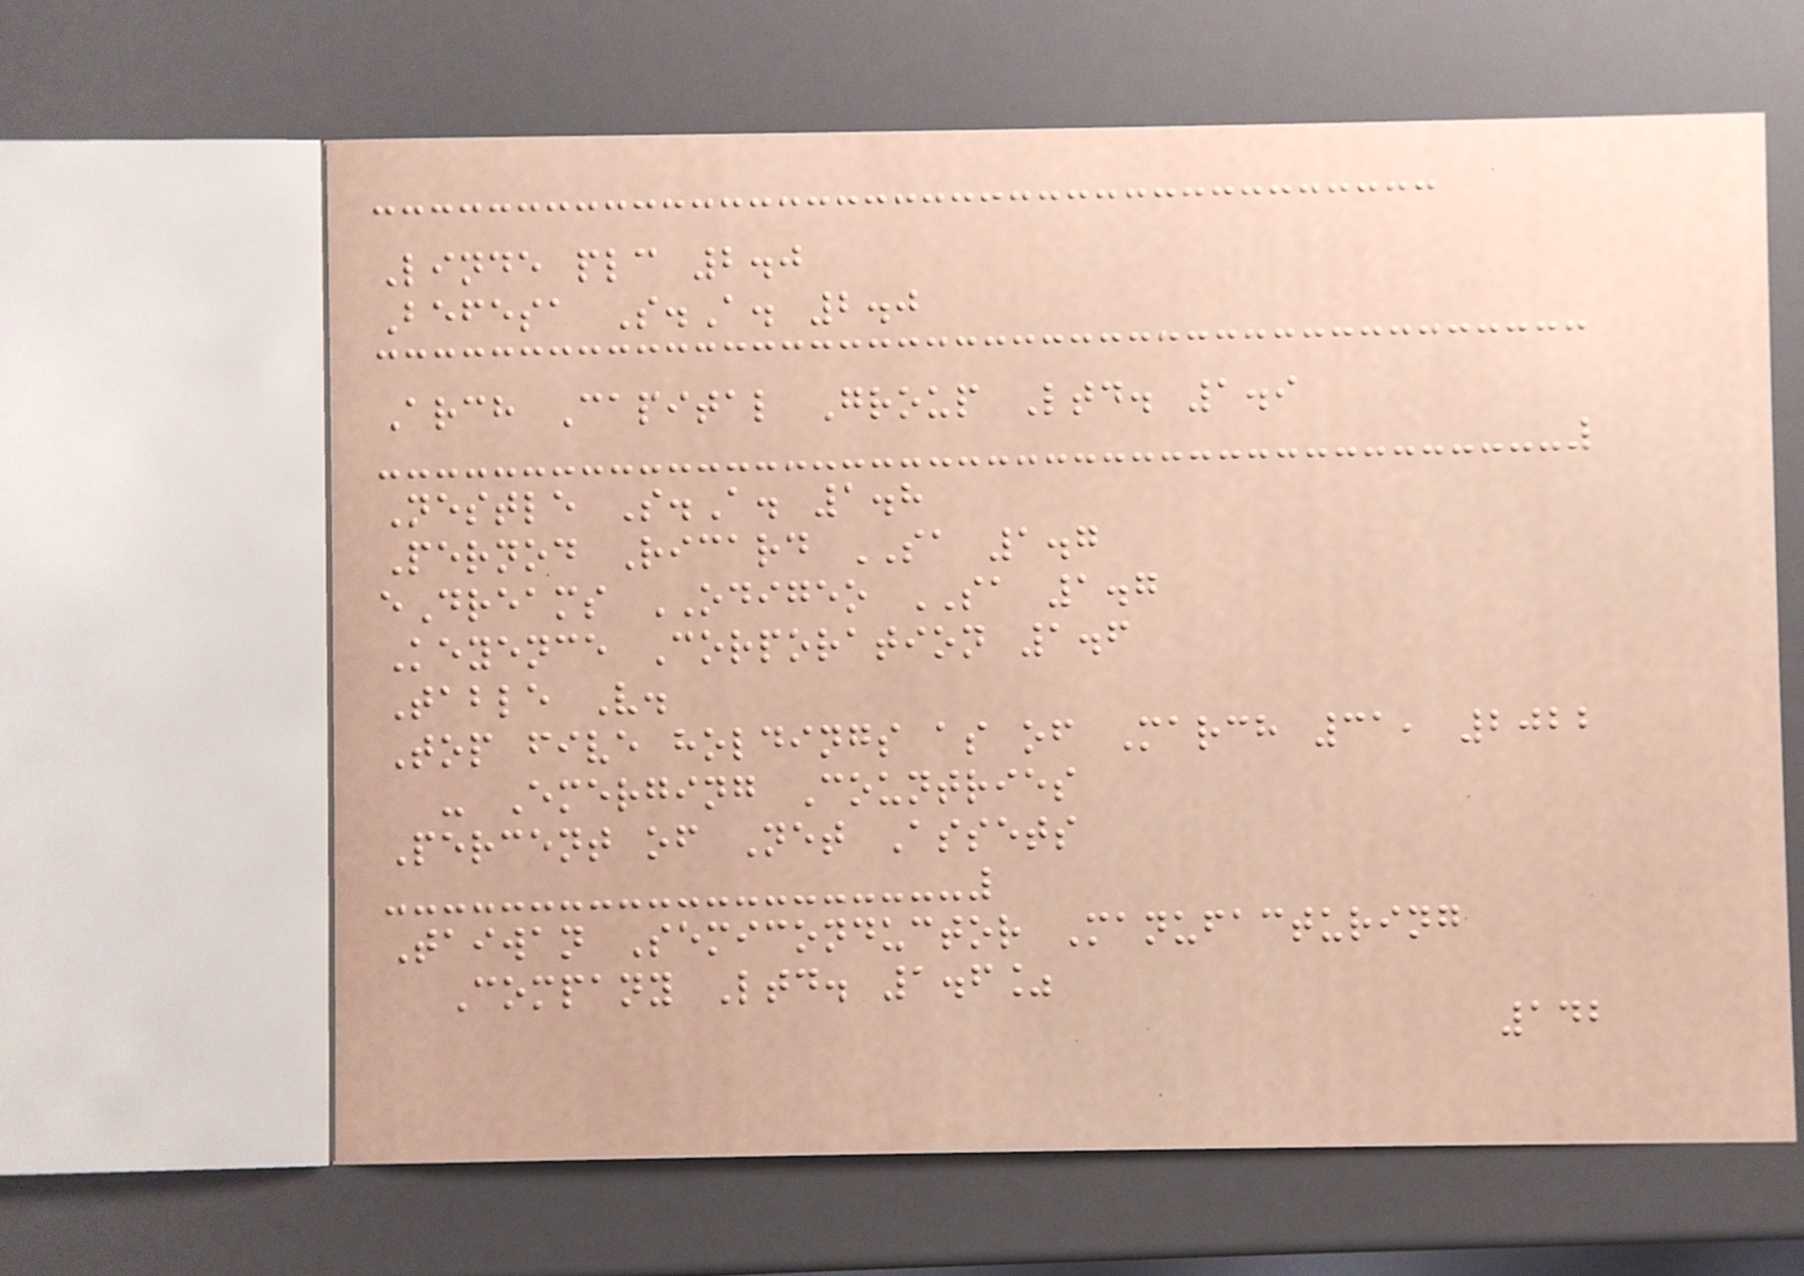Linde plc 2.0
Befesa S.A. 2.0
Arch Capital Group Ltd. 1.9
Nestle S.A. 1.8
Pernod Ricard SA 1.7
eDreams ODIGEO SA 1.7
Keyence Corporation 1.6
Table V.
Top five holdings as of March 31, 2022
- Emerging Countries
Percent of Net Assets
Taiwan Semiconductor Manufacturing
Company Ltd. 1.6%
142
